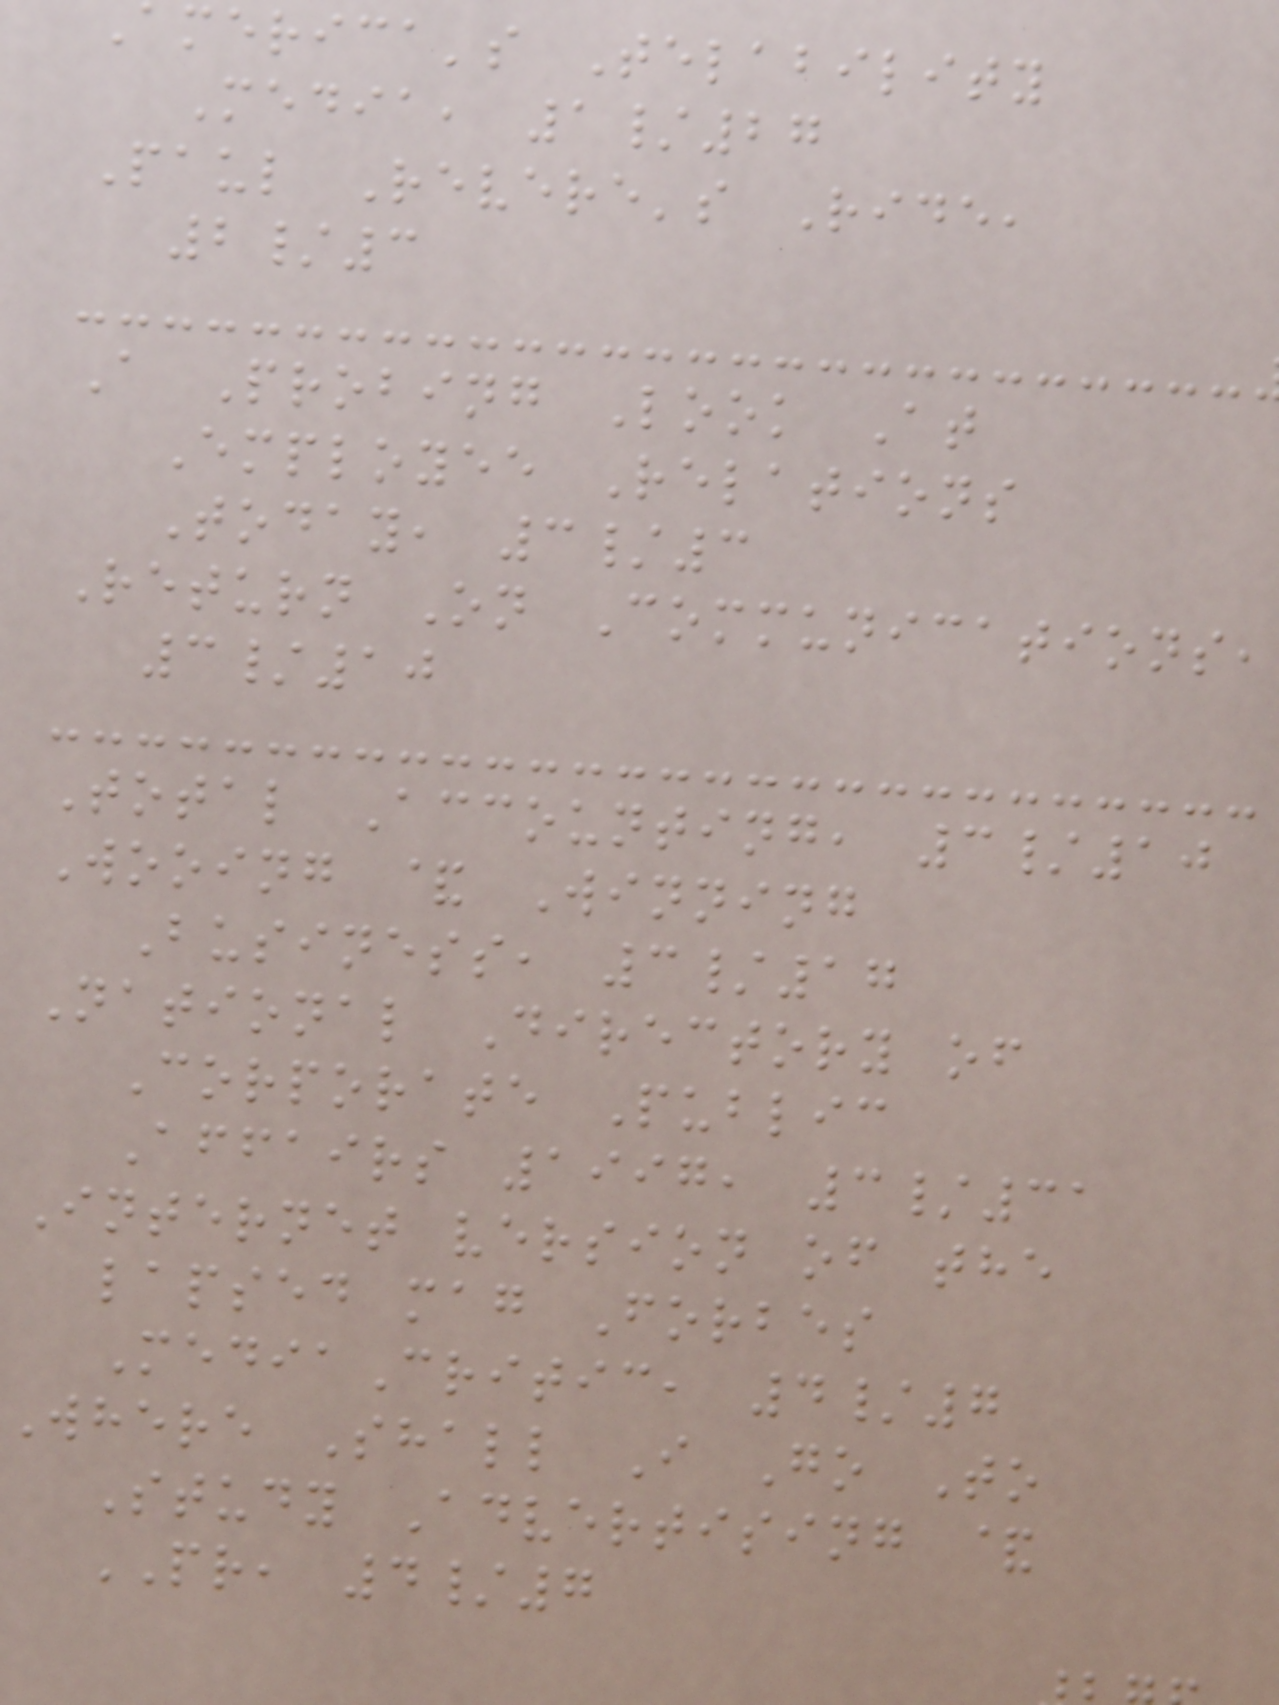america's Telability
Media, 1/27
Paul Revere's Ride,
2/3
A Probing Look At
Employee Relations
Today, 3/3
Return On Communications,
3/10
Total Accounting, 3/10
Wooing & Winning
Business, 3/17
National Directory of
Corporate Public
Affairs 1997, 3/31
Internet version of the
lapsed mag Forbes
MediaCritic, 4/7
Where Shall I Go To
Study Advertising &
PR, 4/7
